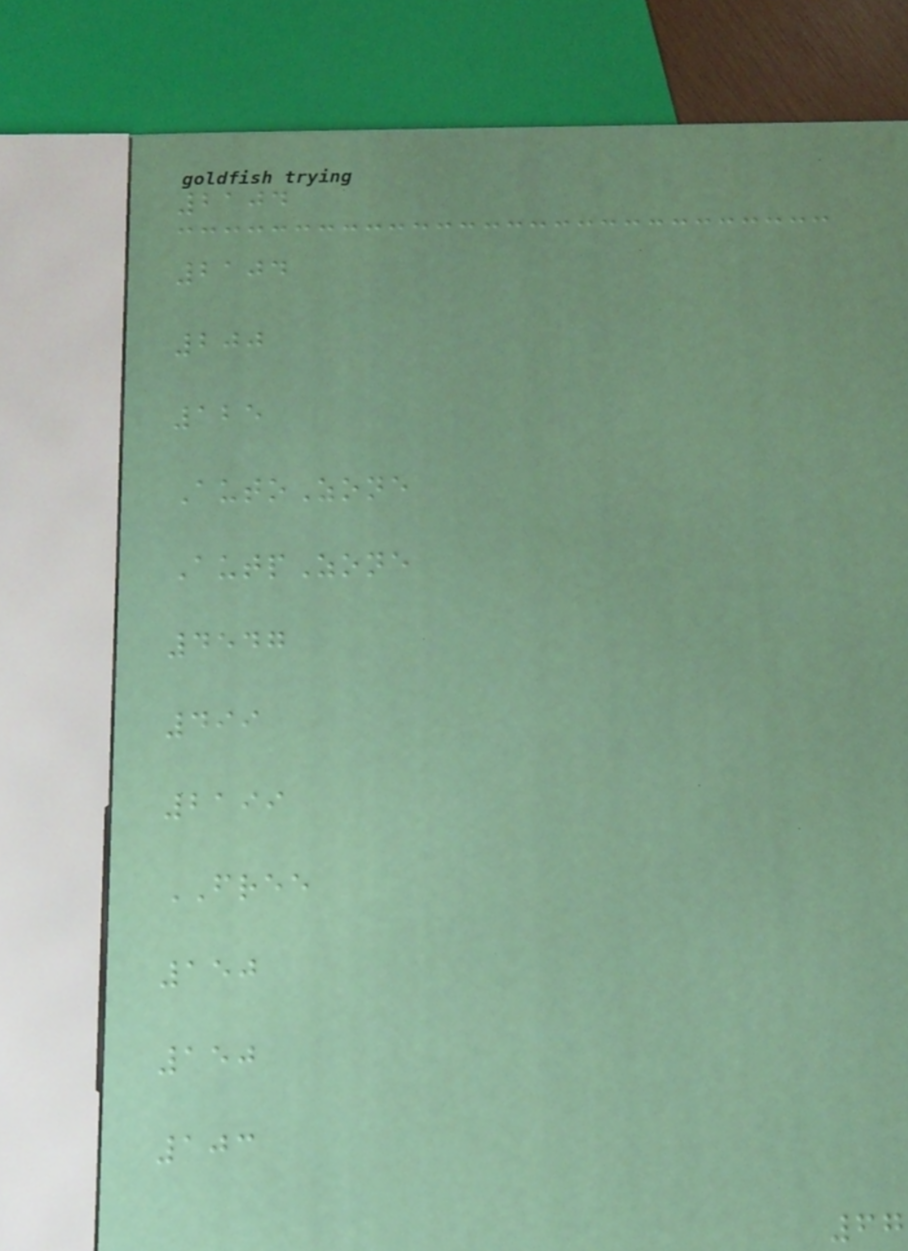2104
2104
200
125
AutoZone
AutpZone
4547
499
2199
FREE
150
150
103
67
